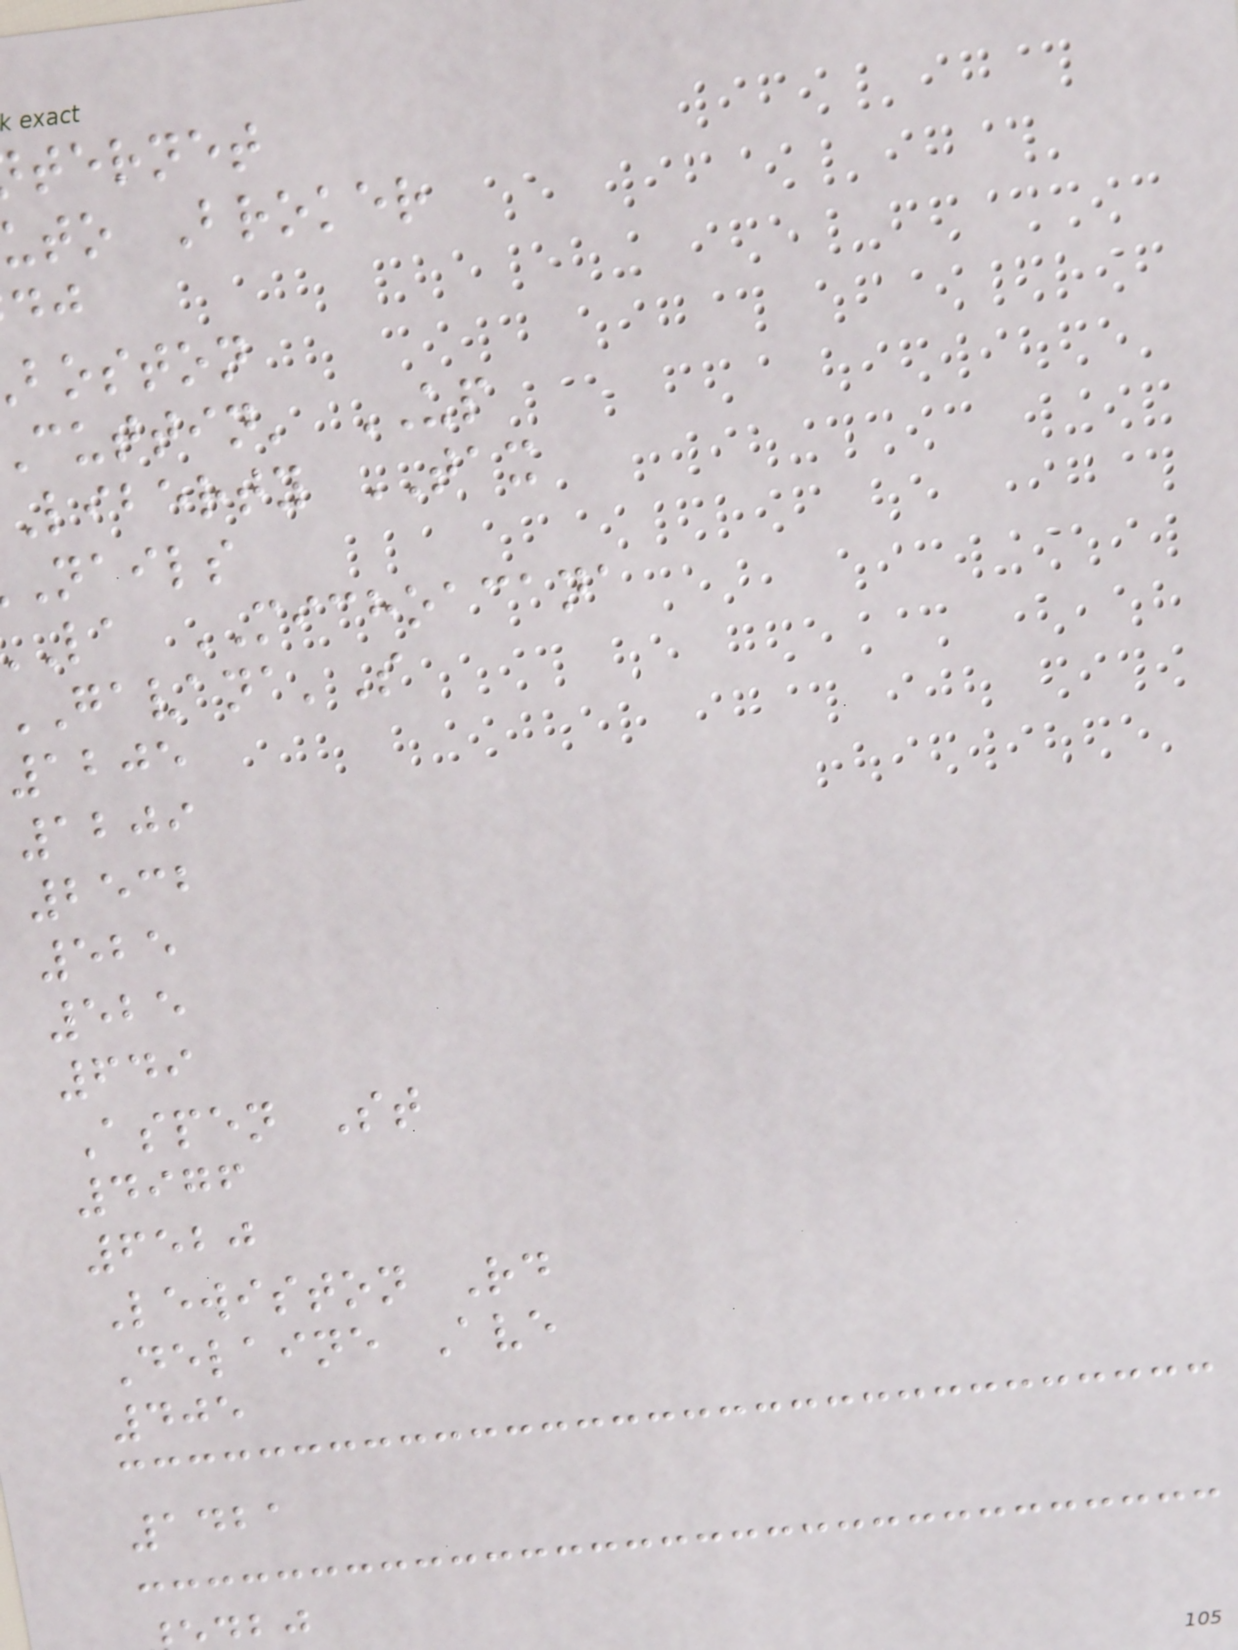ternet
uto Broker
boston
cuttin' UP
liberty TAX
nails
la MICHOACANA
1205
1209
2532
525
525
649
Aspen St
4976
6520
Lewiston Rd
Delaine Ave
405
1421
